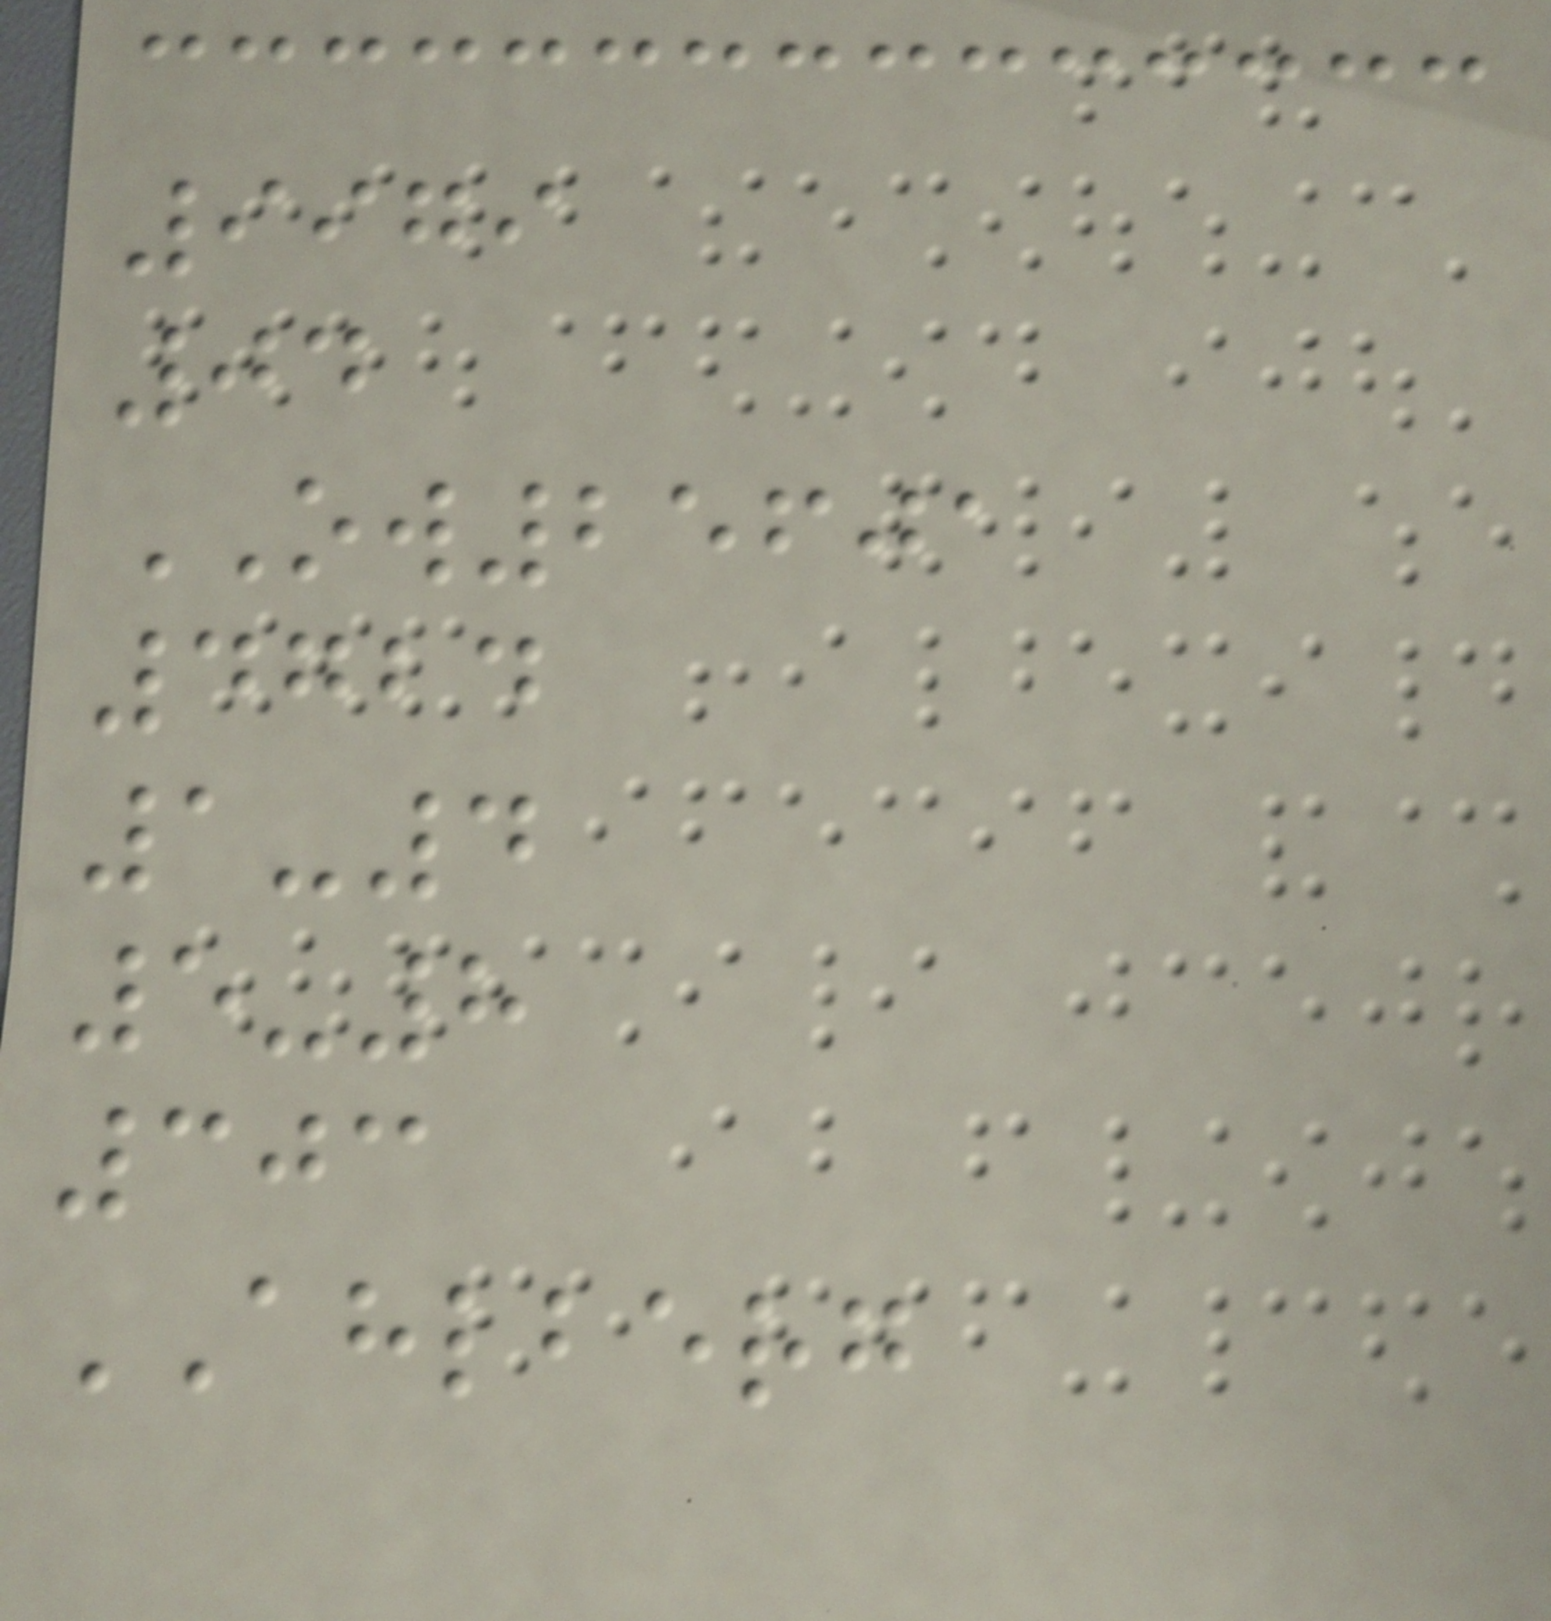9979
04
OW25601
4724
1-4
5-8
303
AHLBERG
